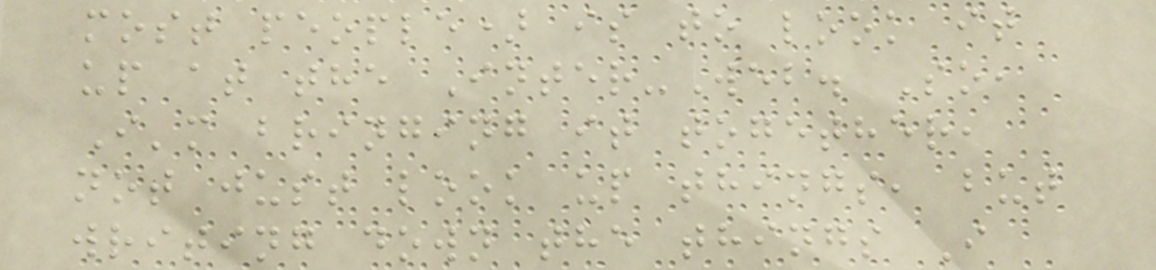most people) is to look it
up at the Inter-Web. So,
I'm bringing it together,
not just look up things, but
writing down the things I
